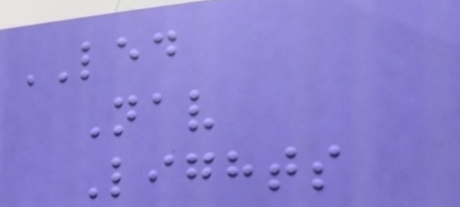LED
Nav
Lights
